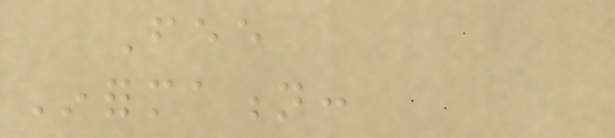Fee
Information:
